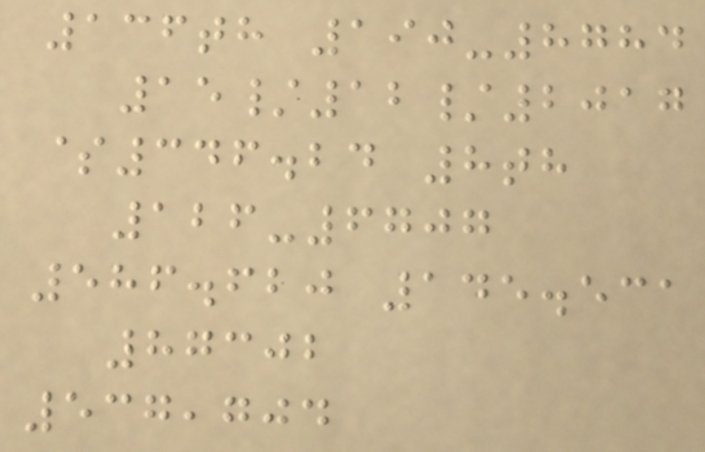136th 190-8784
15/12/2017
$346.24 8th
126-6707
586.620 145.531
87302
537,704
